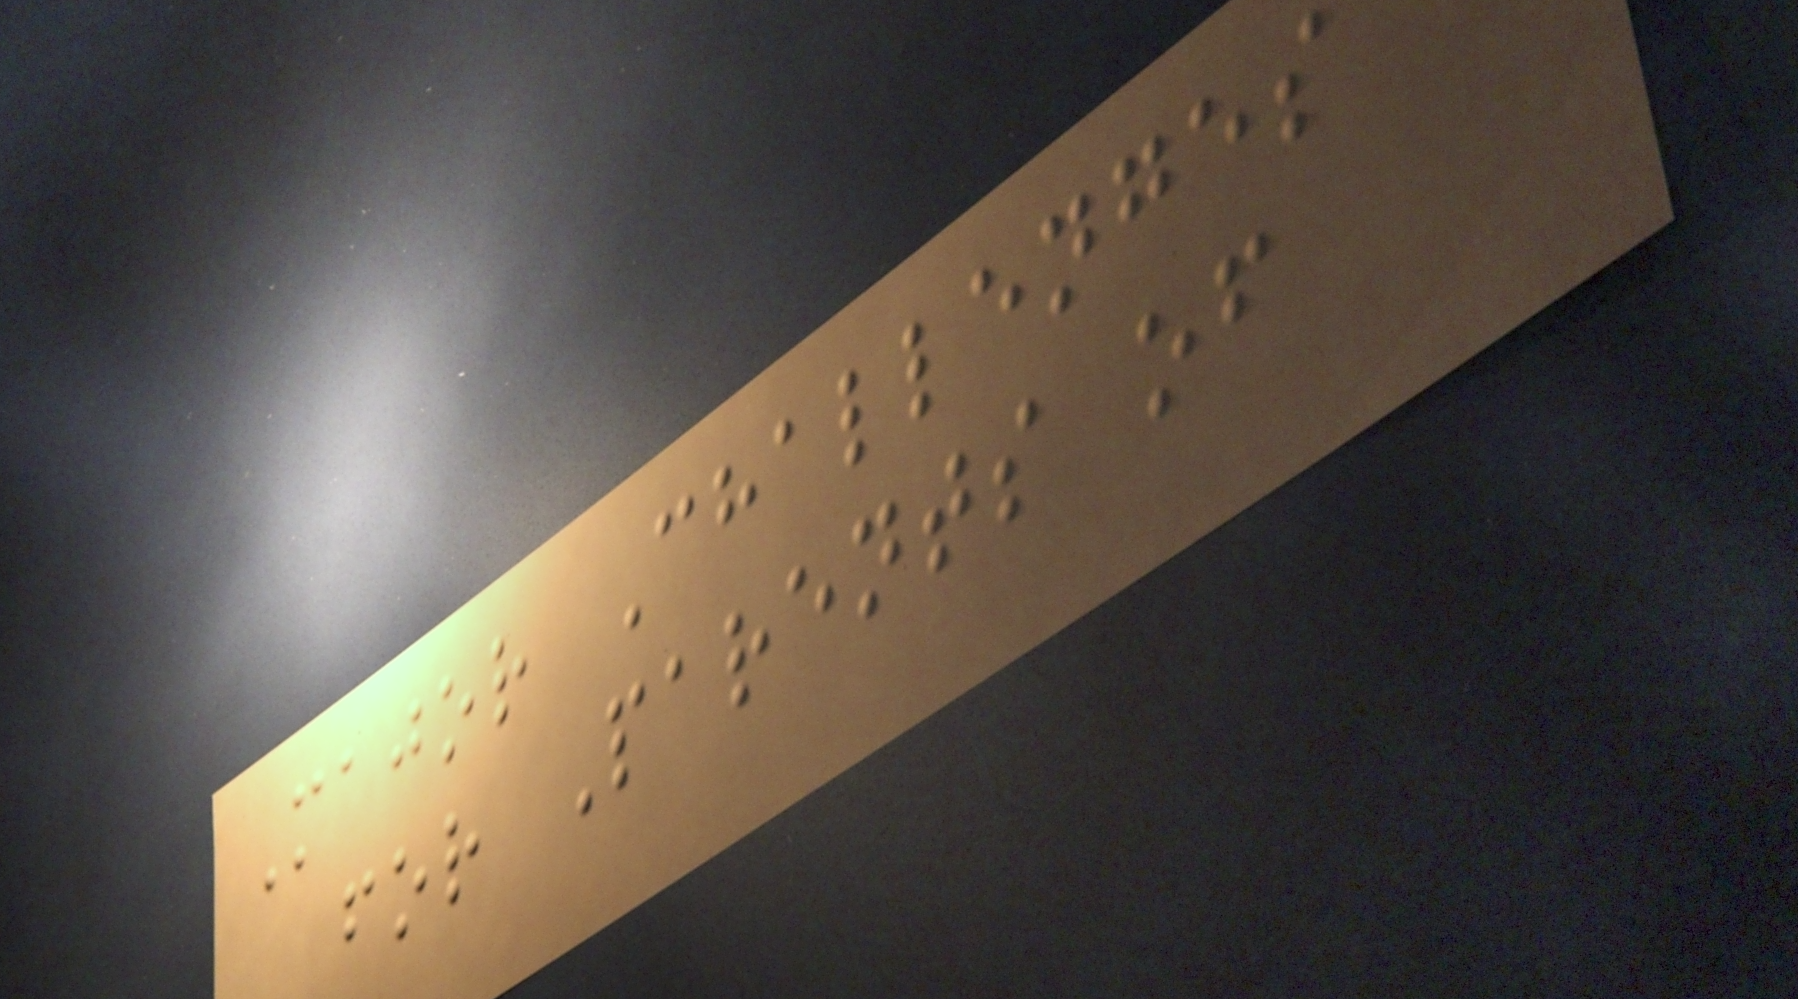Major Challenges
for Parents of
